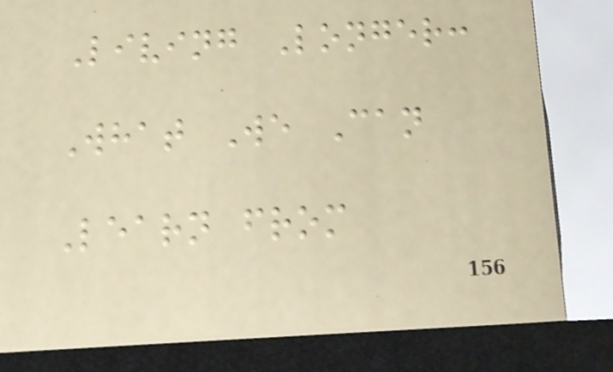Living Longer:
What We Can
Learn from
